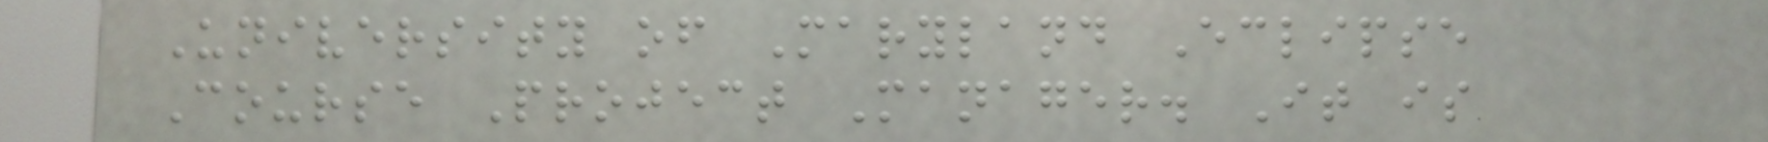University of Maryland Eclipse
Course Project Manager. It is
